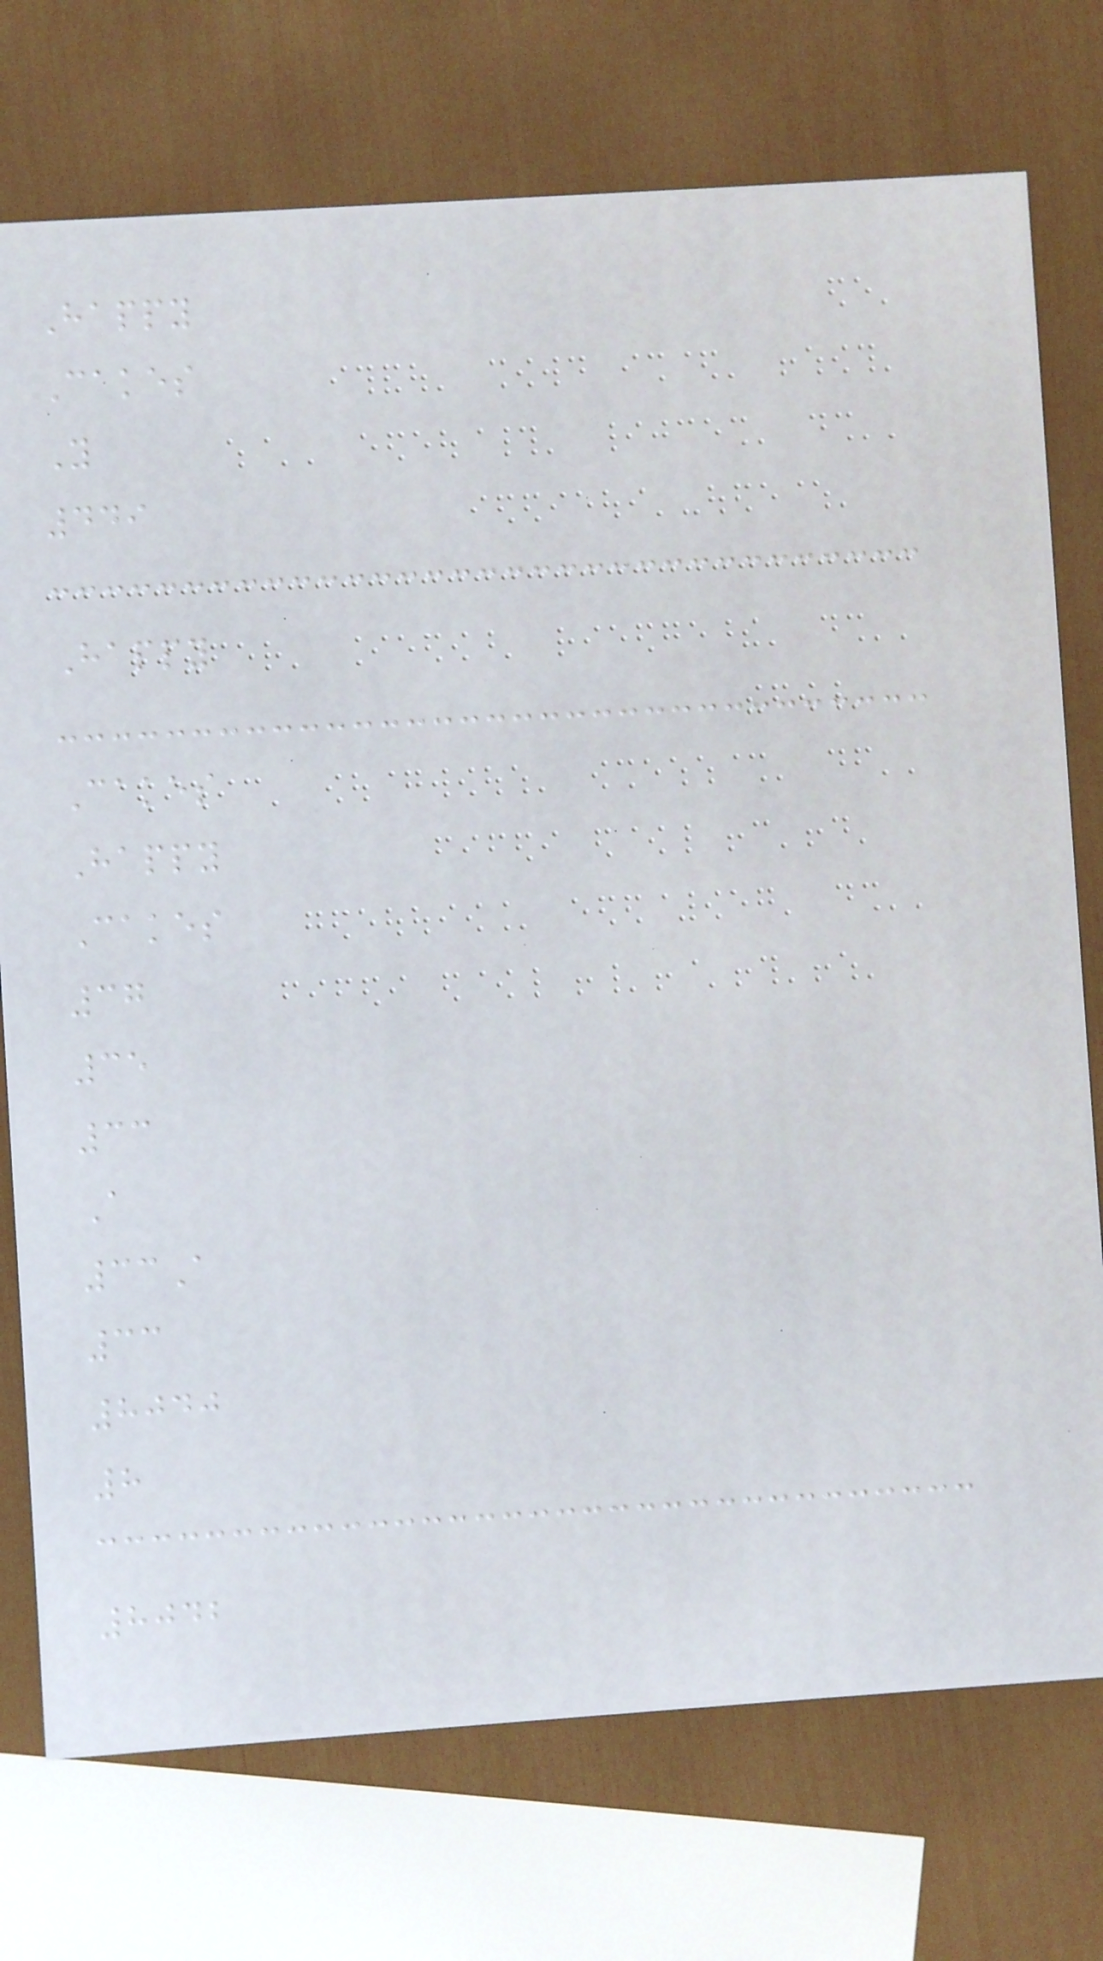Happy
Cakes
Y
449
Happy
Cakes
Happy
Cakes
37
35
33
A
33A
33
8040
8
8042
